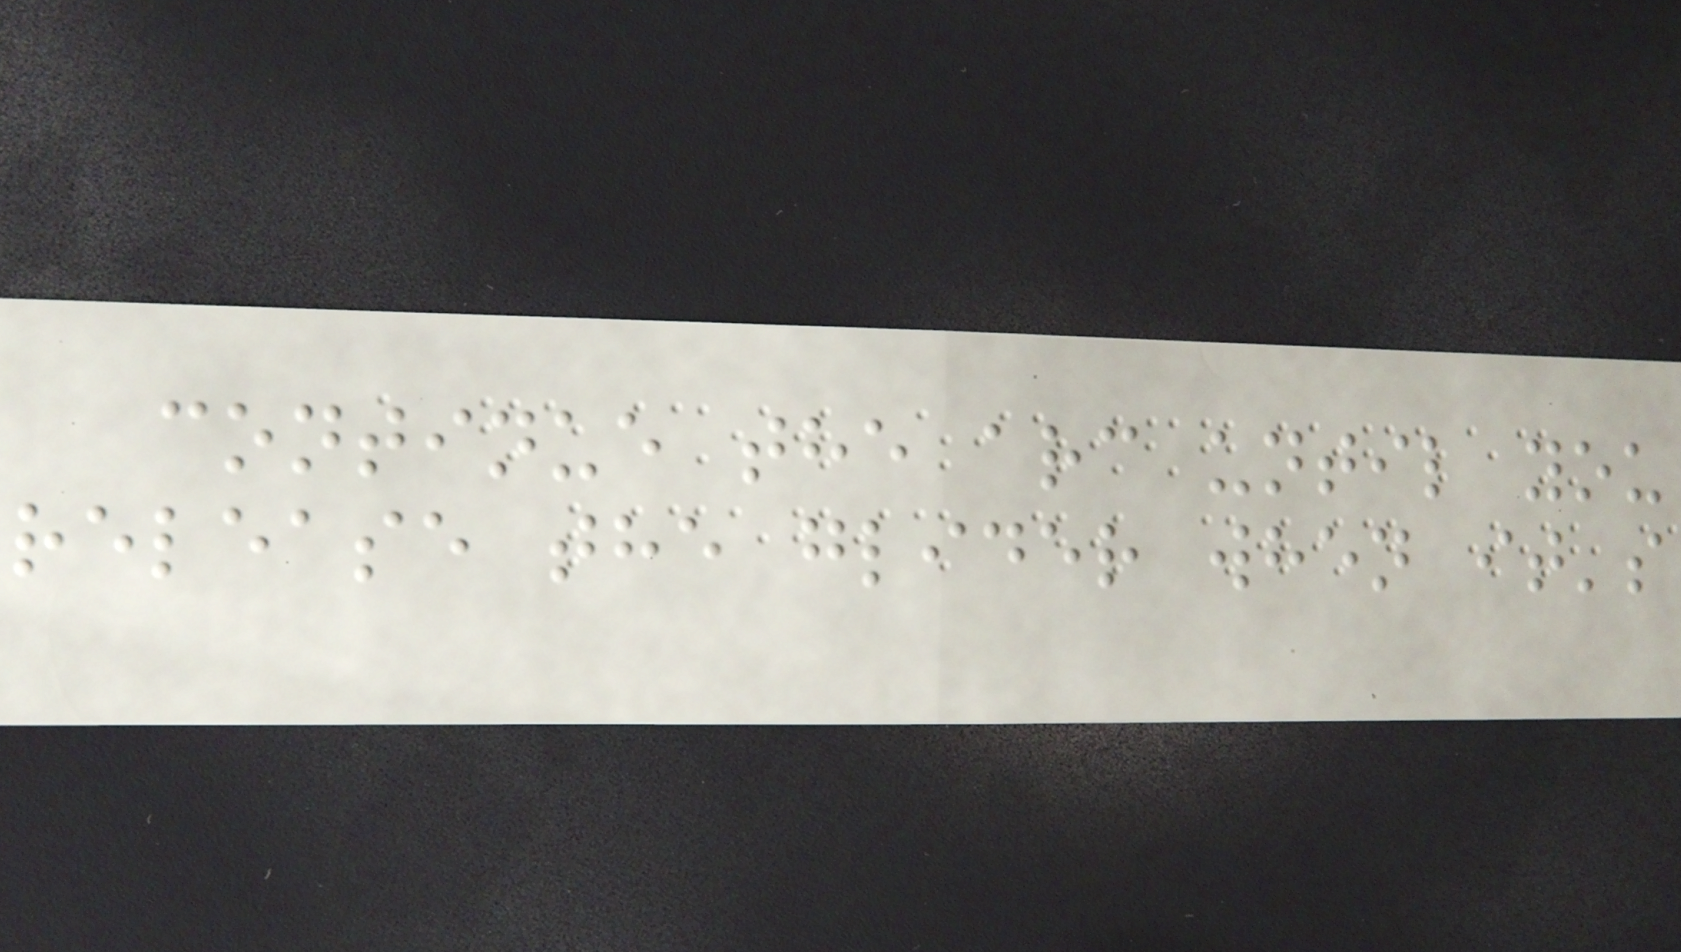continue the arc until you
release the glider when it's
